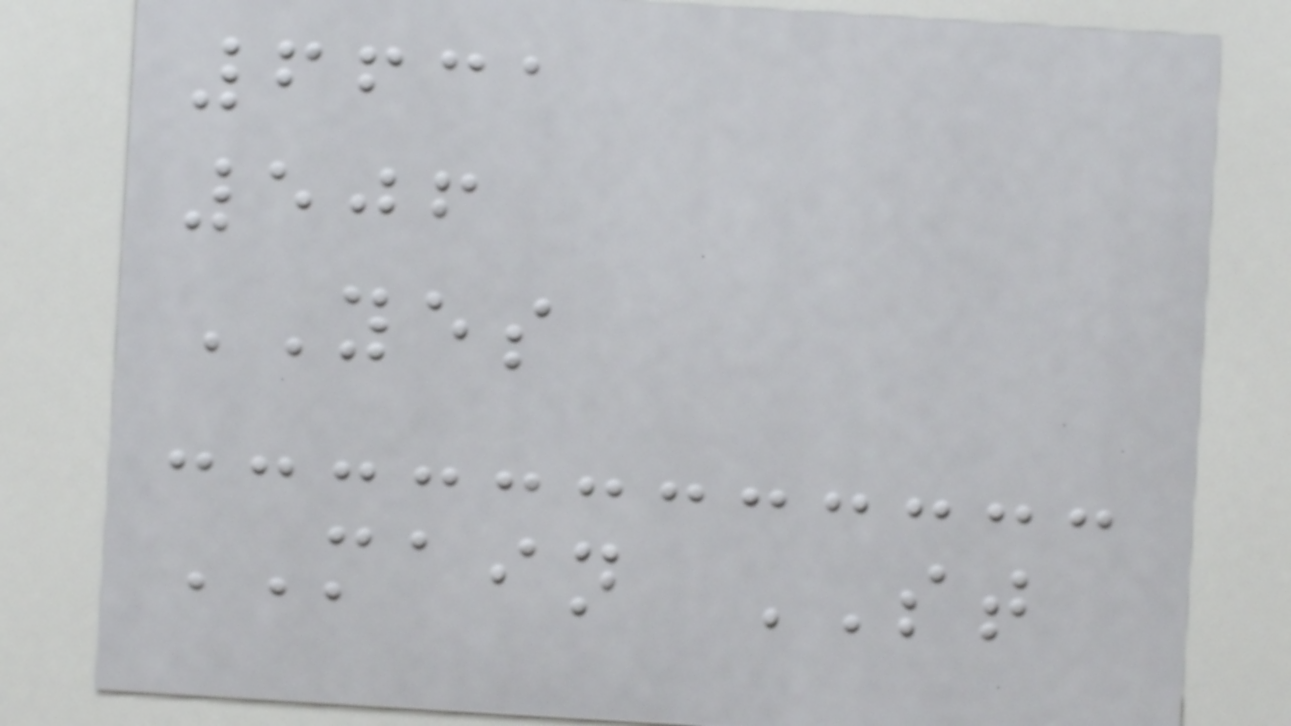6631
506
YES
MAIN ST
